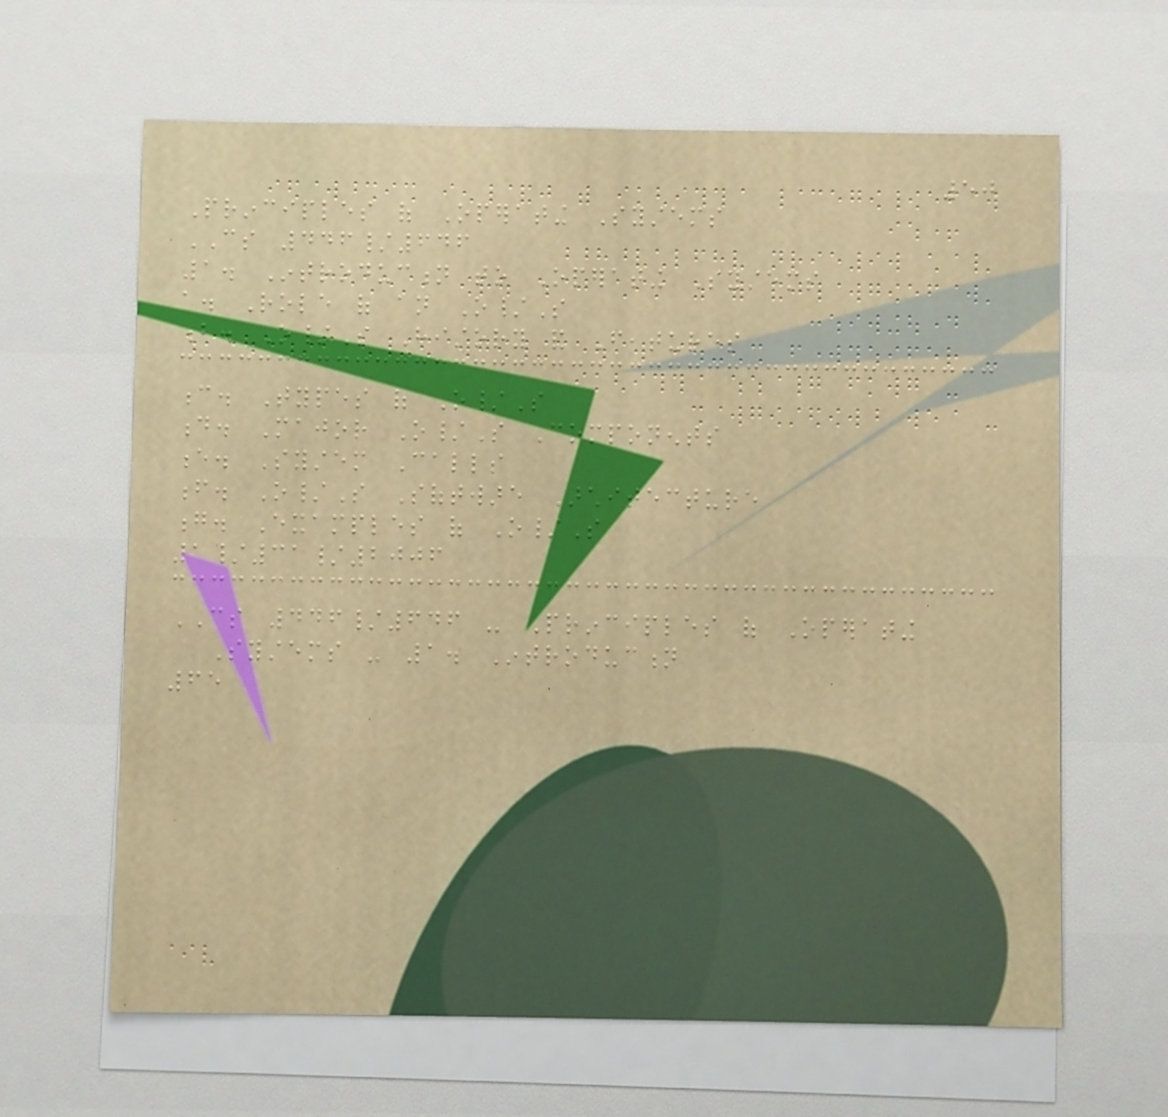50
Principles of Operating Systems
CS 446/646
1. Introduction to Operating Systems
a. Role of an O/S
b. O/S History and Features
c. Types of O/S
d. Major O/S Components
e. System Calls
f. O/S Software Architecture
g. Examples of O/S
1/31/2006
CS 446/646 - Principles of Operating
Systems - 1. Introduction
65
